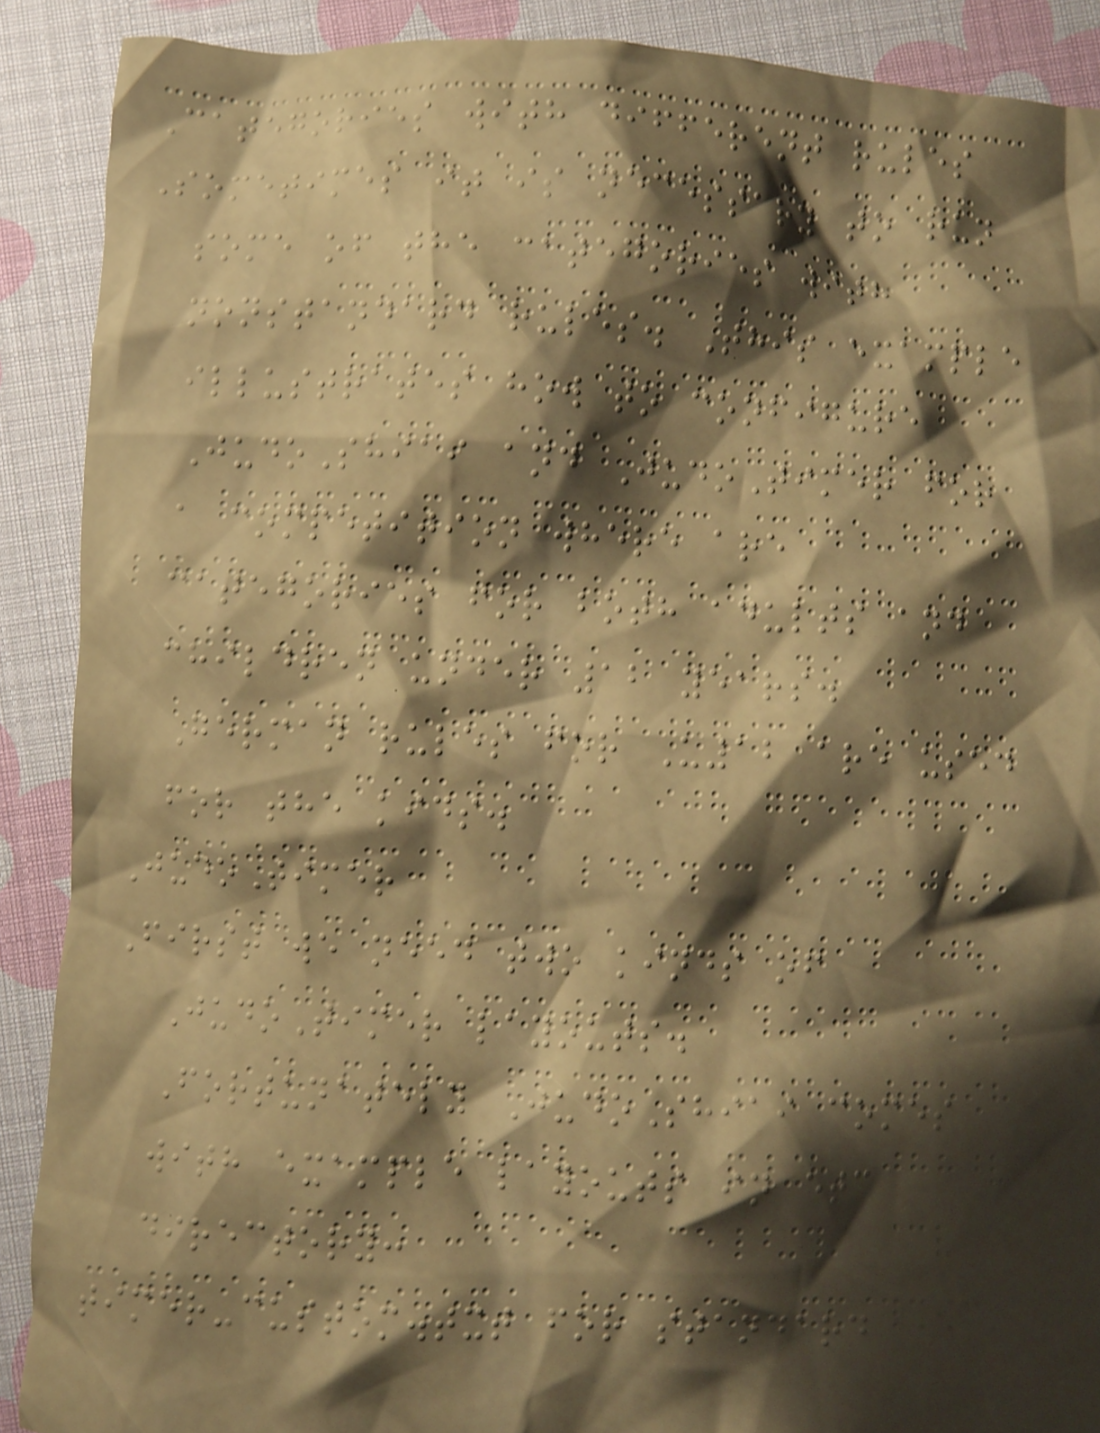Categories with different rules
Sometimes it is necessary to run
some of the categories with
nonstandard rules. This example
illustrates how to configure
JudoShiai and JudoTimer for
a competition where are
categories for both adults and
children under 12 years.
German rules for U12 are used
for the kids.
JudoTimer
First we need two kinds of
JudoTimer layouts.
Fortunately JudoShiai comes
with example layouts in etc
directory:
timer-custom.txt for standard
